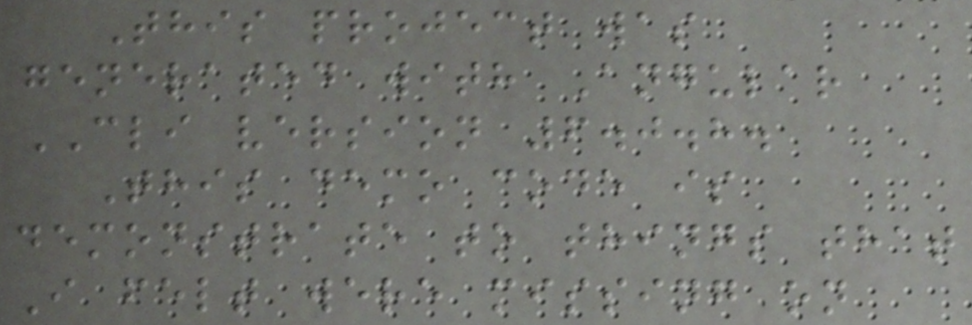This project was
generated with Angular
CLI version 6.0.8.
This demo code is
demonstrate to things that
I felt were missing on
